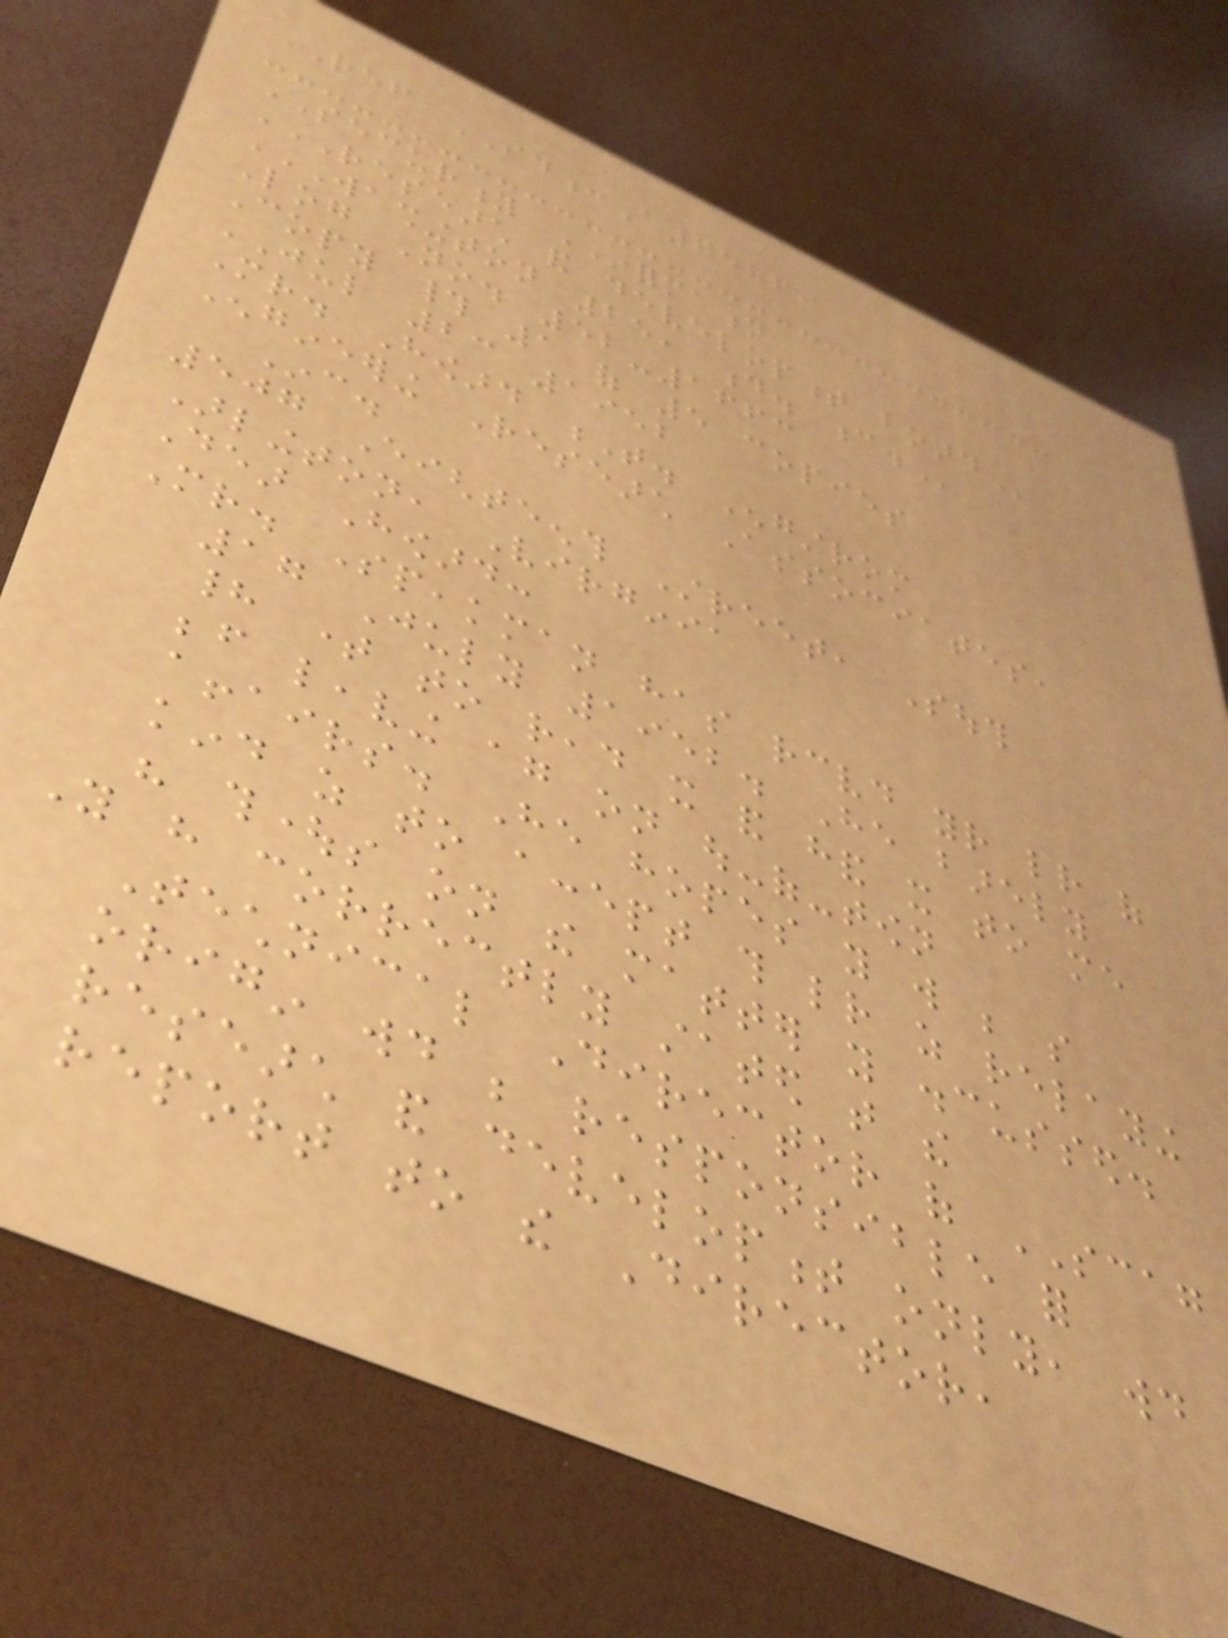REF ID:A65869
SECURITY INFORMATION
RESEARCH AND DEVELOPMENT BOARD
WASHINGTON 25, D. C.
Log No. 52-1663
Copy # 1 of 5 copies
JUL 23 1952
Mr. Howard T. Engstrom
Engineering Research Associates,
Inc.
507 Eighteenth Street, South
Arlington, Virginia
Dear Howard:
Mr. Speakman has received your letter of
17 July 1952. He barely
had time to read it and hand it to me
before leaving again on out-of-town
affairs. He hopes you will be so
kind as to accept this letter as relaying
his thoughts on the matter you discussed.
You have correctly stated that the
Technical Director of SCAG
origin would be responsible for
research and development only, would
report to the Director,
